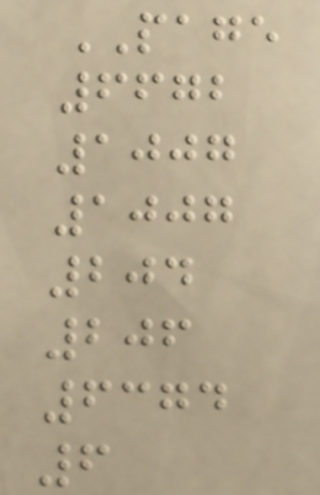PAGE
6672
1007
1007
204
206
6374
6
